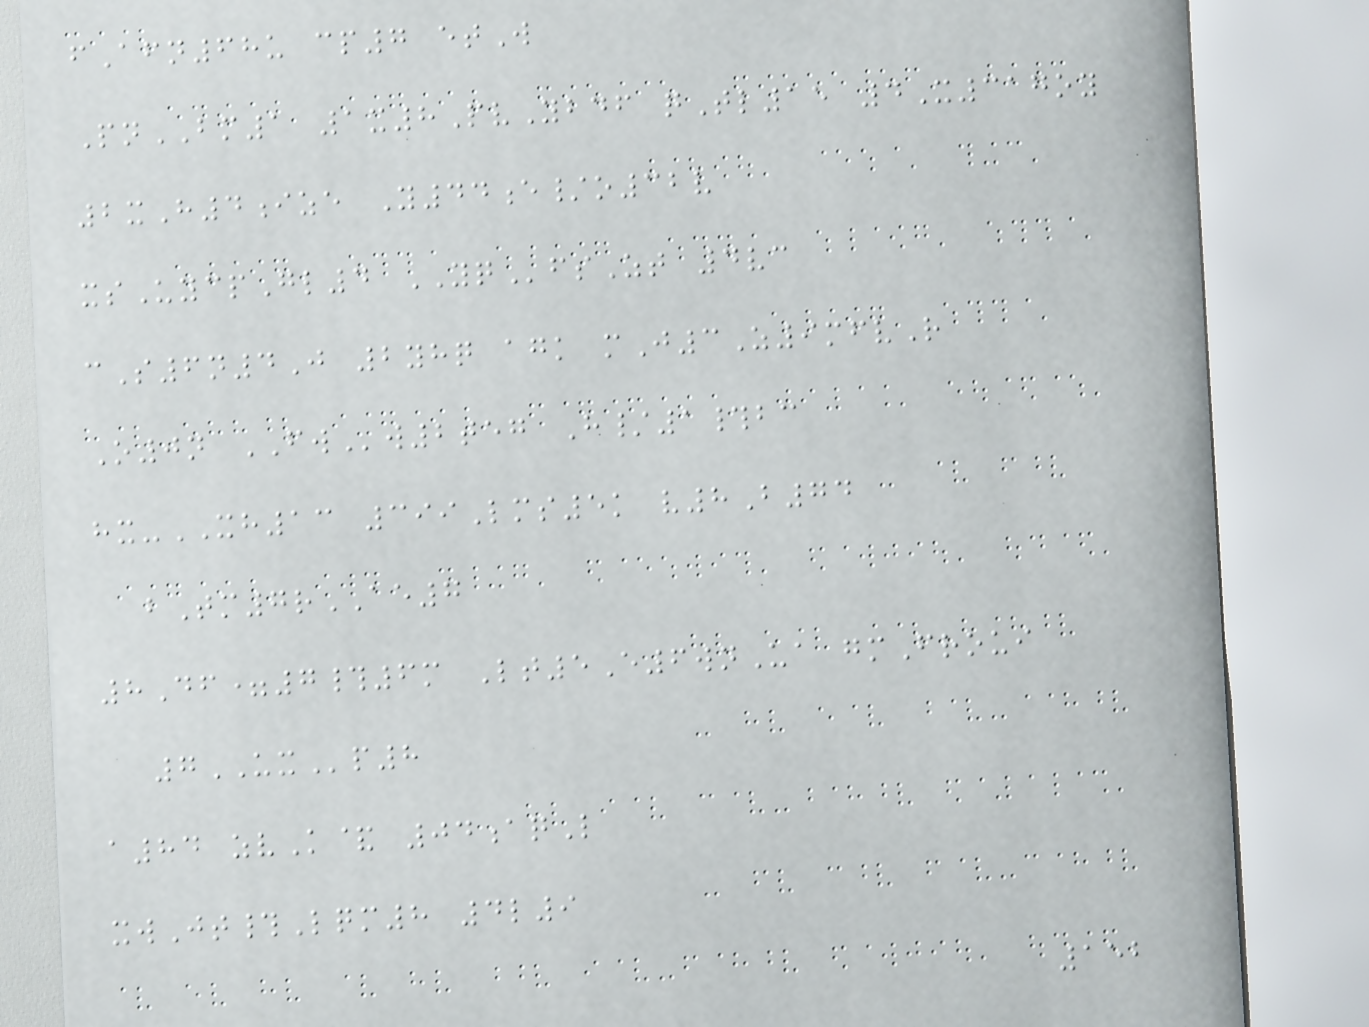fAfn68u cp7 etW
PnBM1 1x8PvYbdf qTl15 4X317oy
2xH4ize Y44e/o32v
xsUycpGl4 YQfsZt 4vc
cS6n4J 2yhq agk mJ3Z9mfvR
O0n FWw2teg H/1#bc
hx-XH13 399Lms5k v8B74
bTm7rAE7
8Df=7#6m Lt5E6wnUa gmFroui
7UXp8
a84 zvK& 04aqL
xwJt#Lqm8 4l9
152
